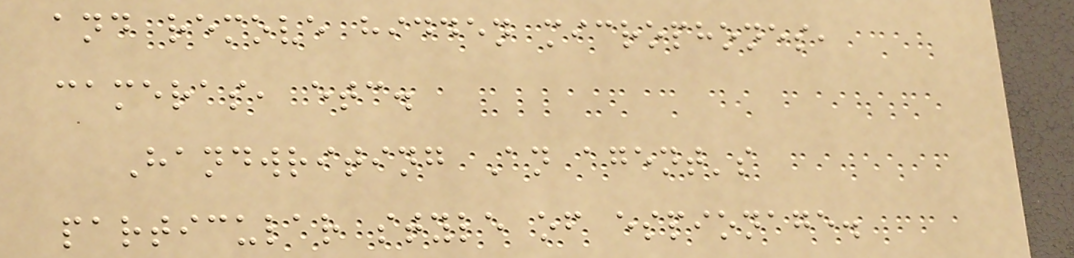and remove hidden microphones,
cameras, etc.
Handwriting An agent's
particular style of espionage.
